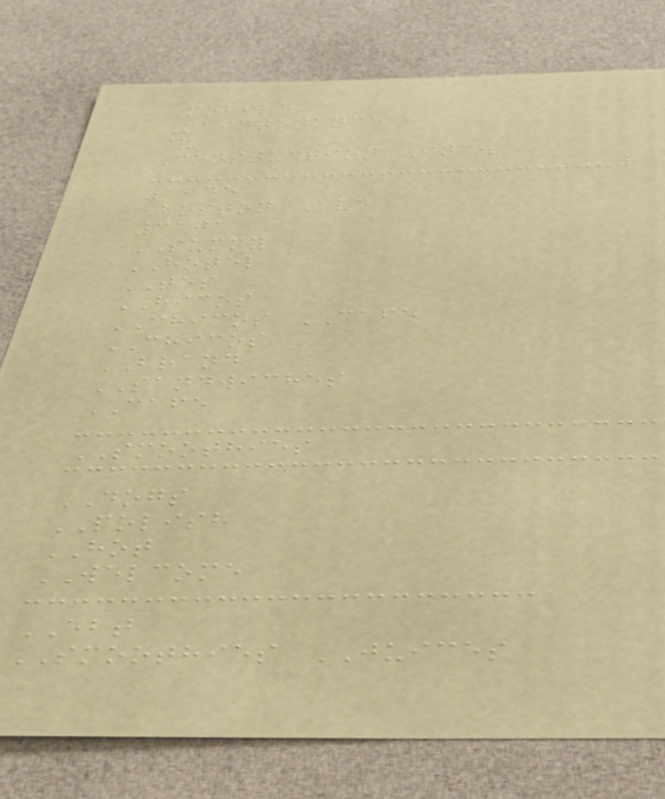Mobile
Maintenance
&
Constuction Inc.
1245
Boston Ave
3101
SUMMY
HOTEL
TES
HICOS
CHICOS CAFE
CHICOS
BRAND
SANDWICHES
CAFE
SMOOTHIES
DOGS
POLISH
HOT
WELCOME
EBT
SMOOTHIES JUICES
